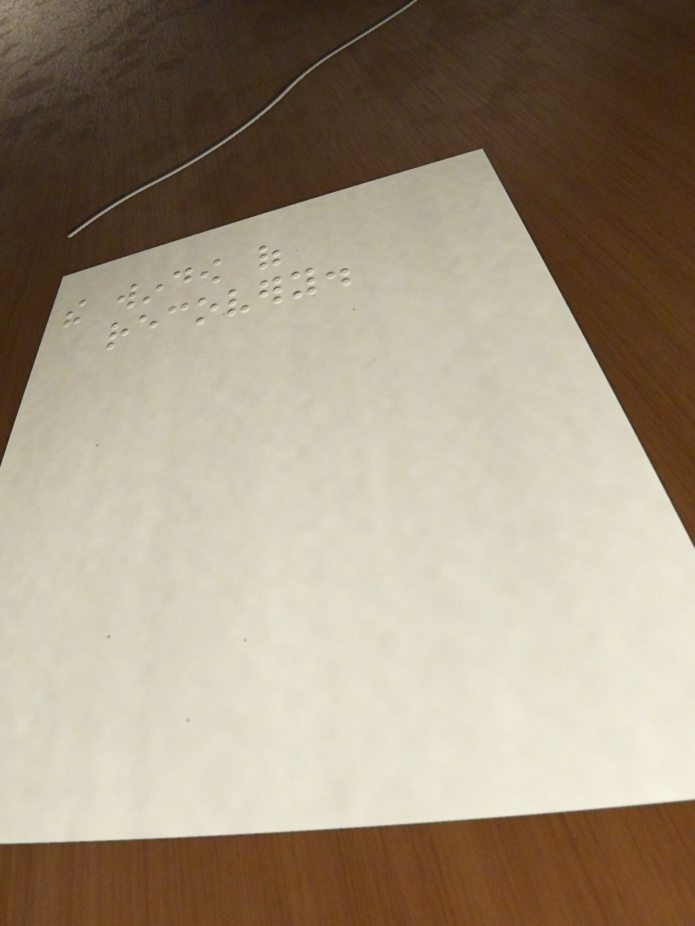the window of
recovery.
